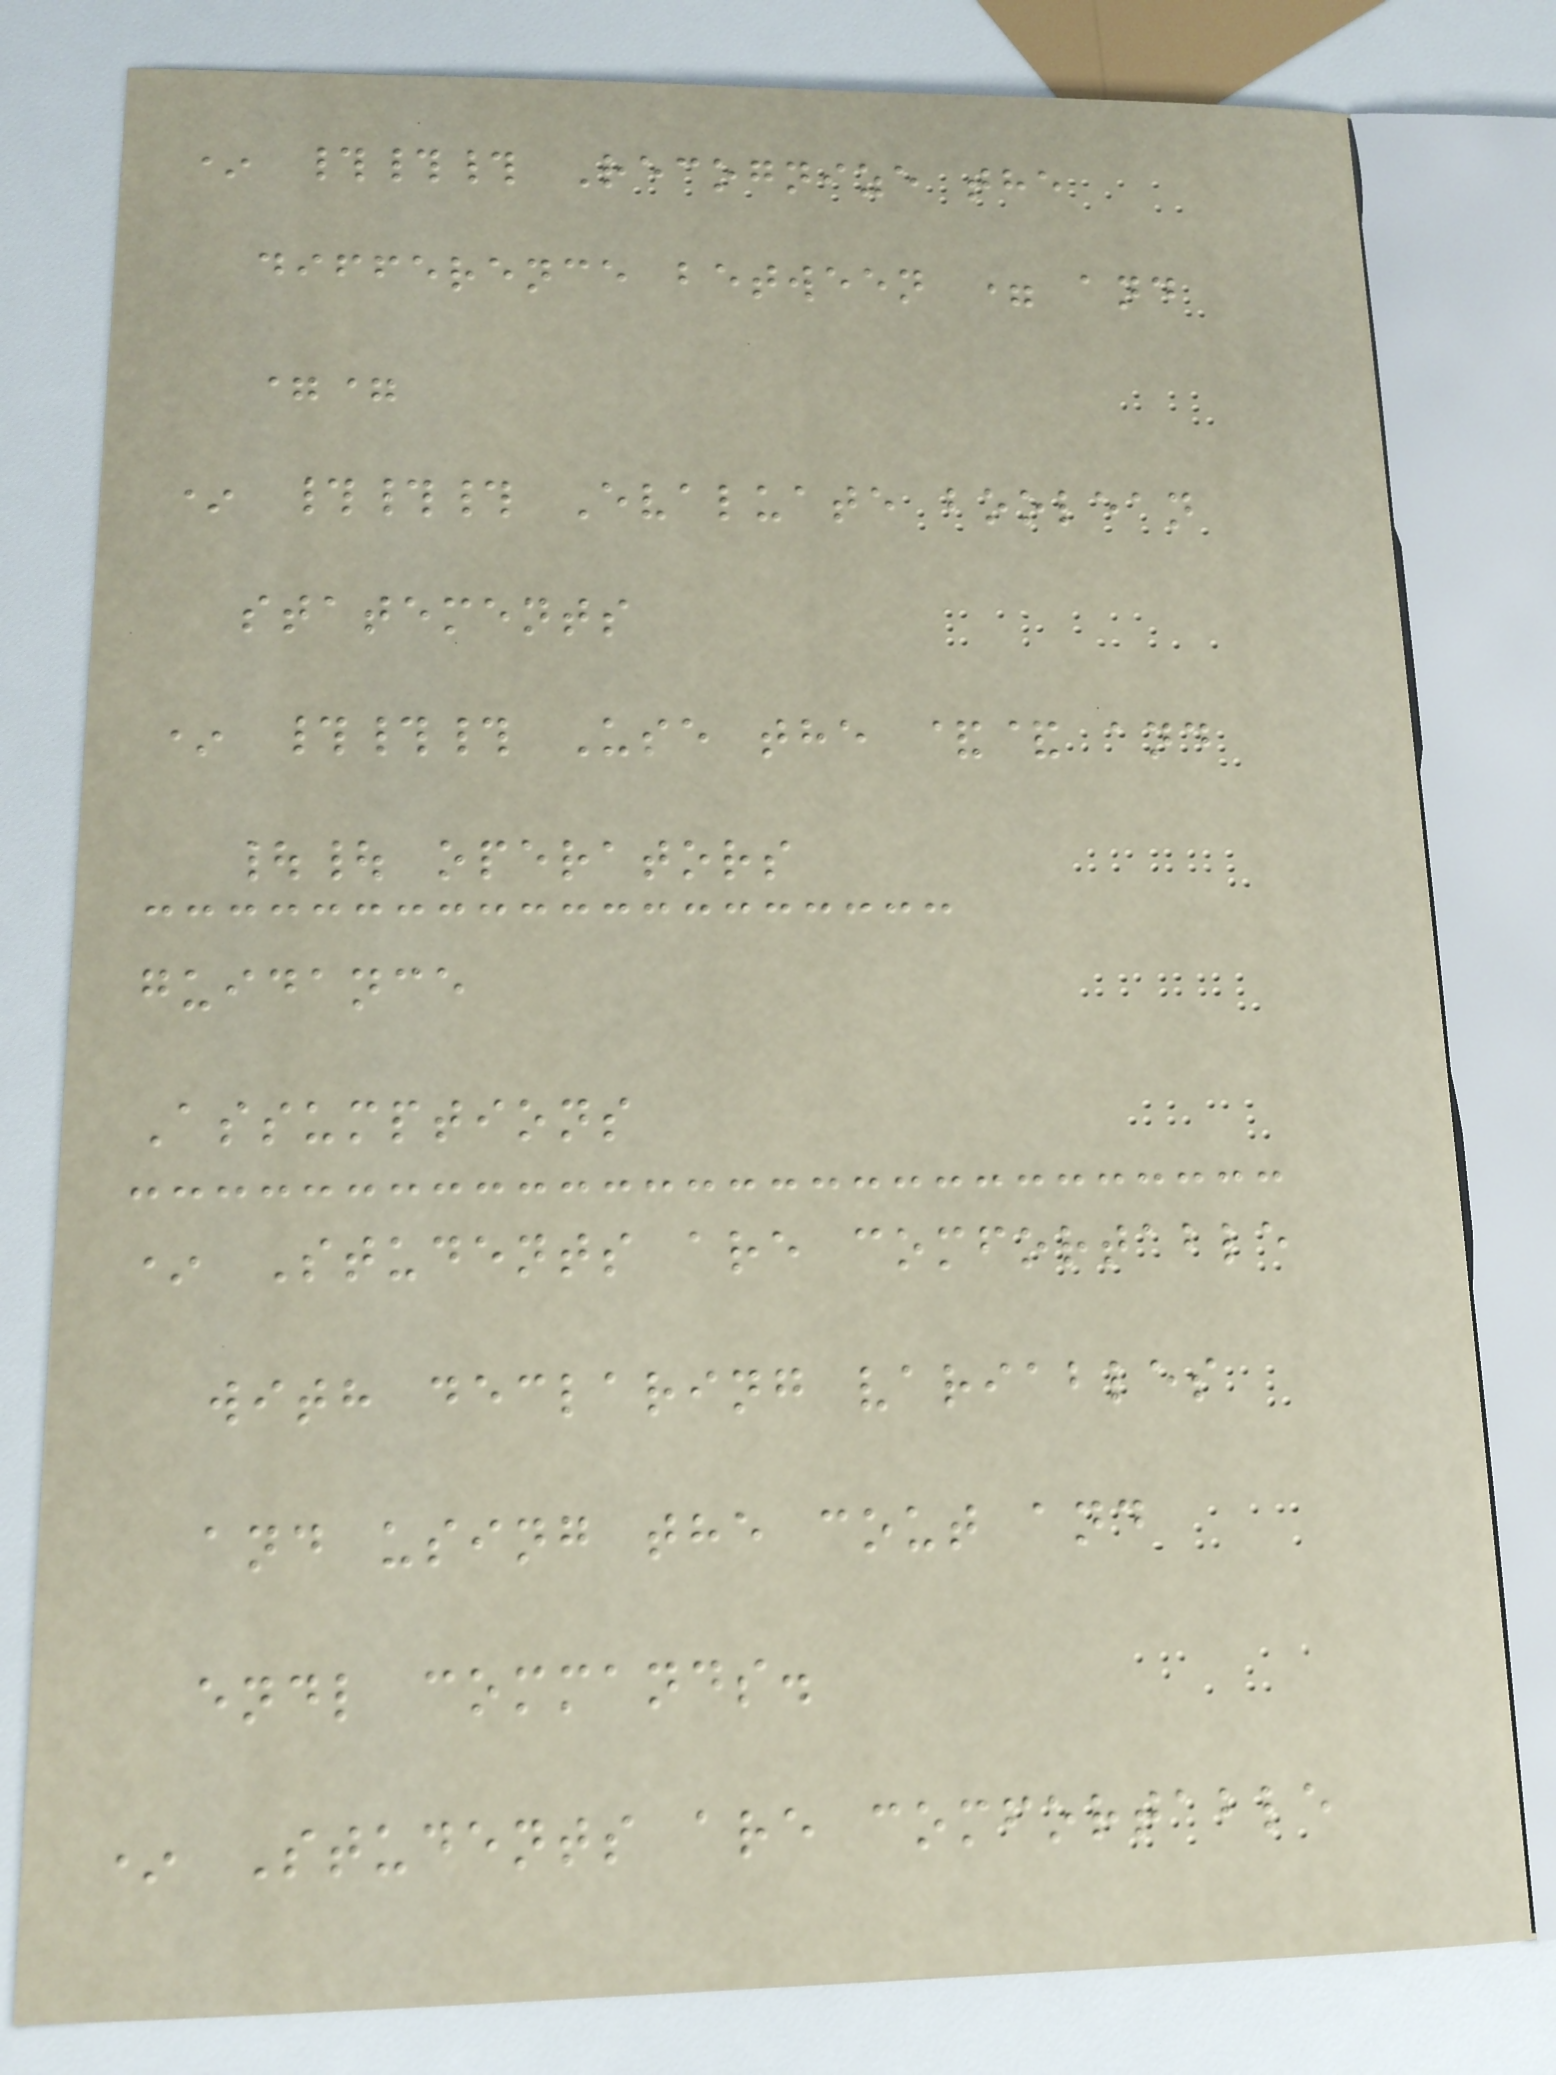* ### Recognize the
difference between = and
==
* ### Evaluate boolean
statements
* ### Use the && and
|| operators
guidance
Assumptions
* Students are comfortable
with declaring variables
and using the cout and
endl commands.
* Students are comfortable
